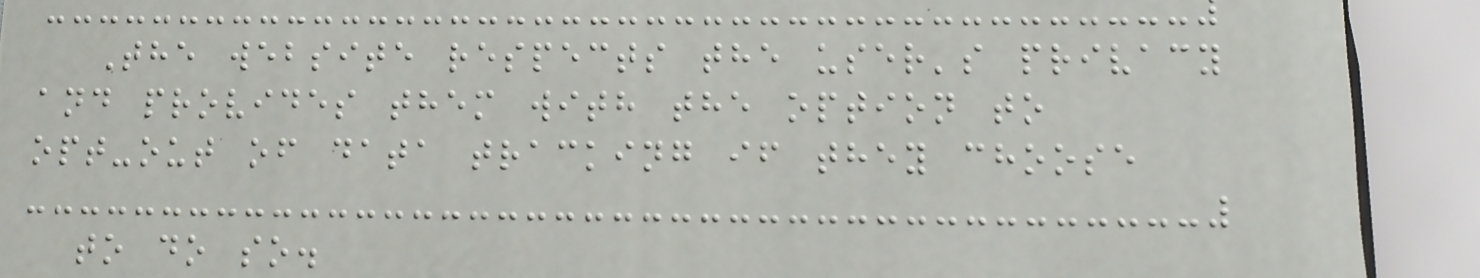The website respects the user's privacy
and provides them with the option to
opt-out of data tracking if they choose
to do so.
